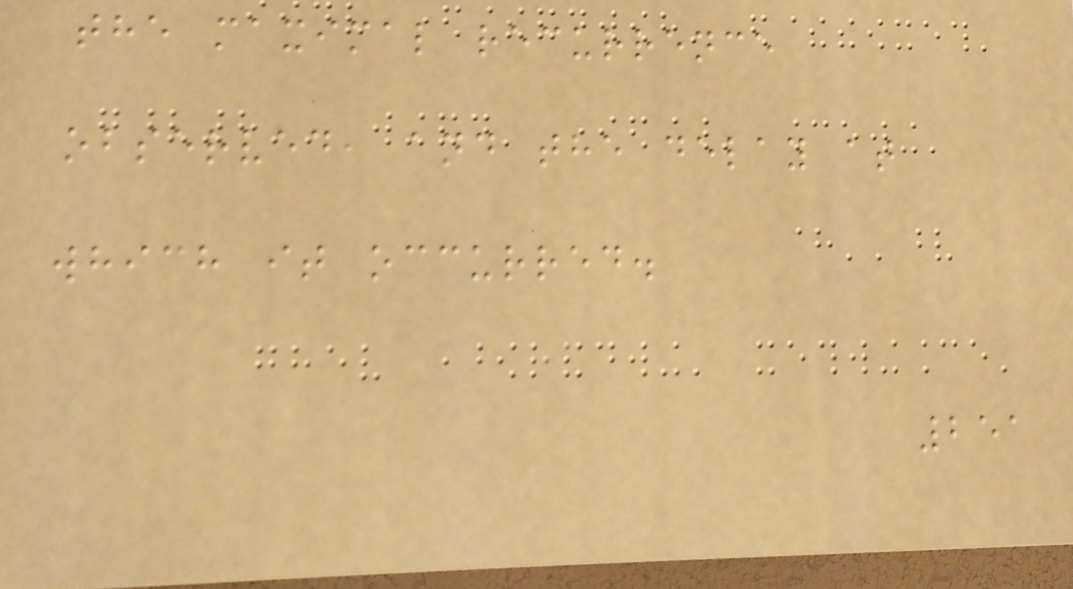the maximal recurrence
observed, and the delay at
which it occurred.
251
